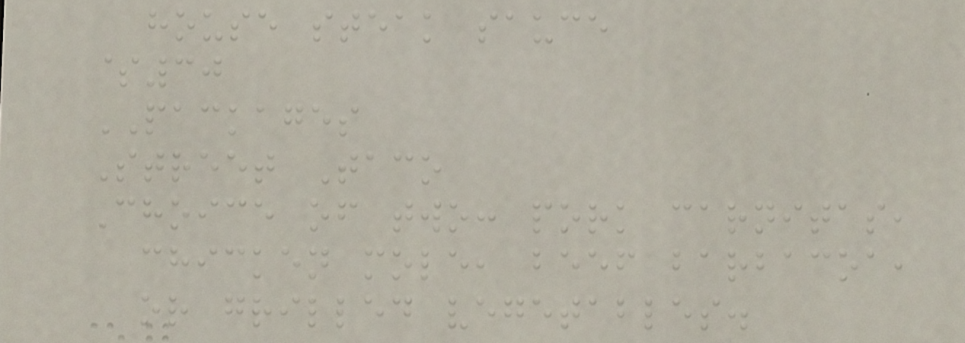house steak sauce
$30
PACKAGES
Street Taco
Choice of two: pork carnitas,
chicken mole, beef barbacoa,
or grilled vegetables.
